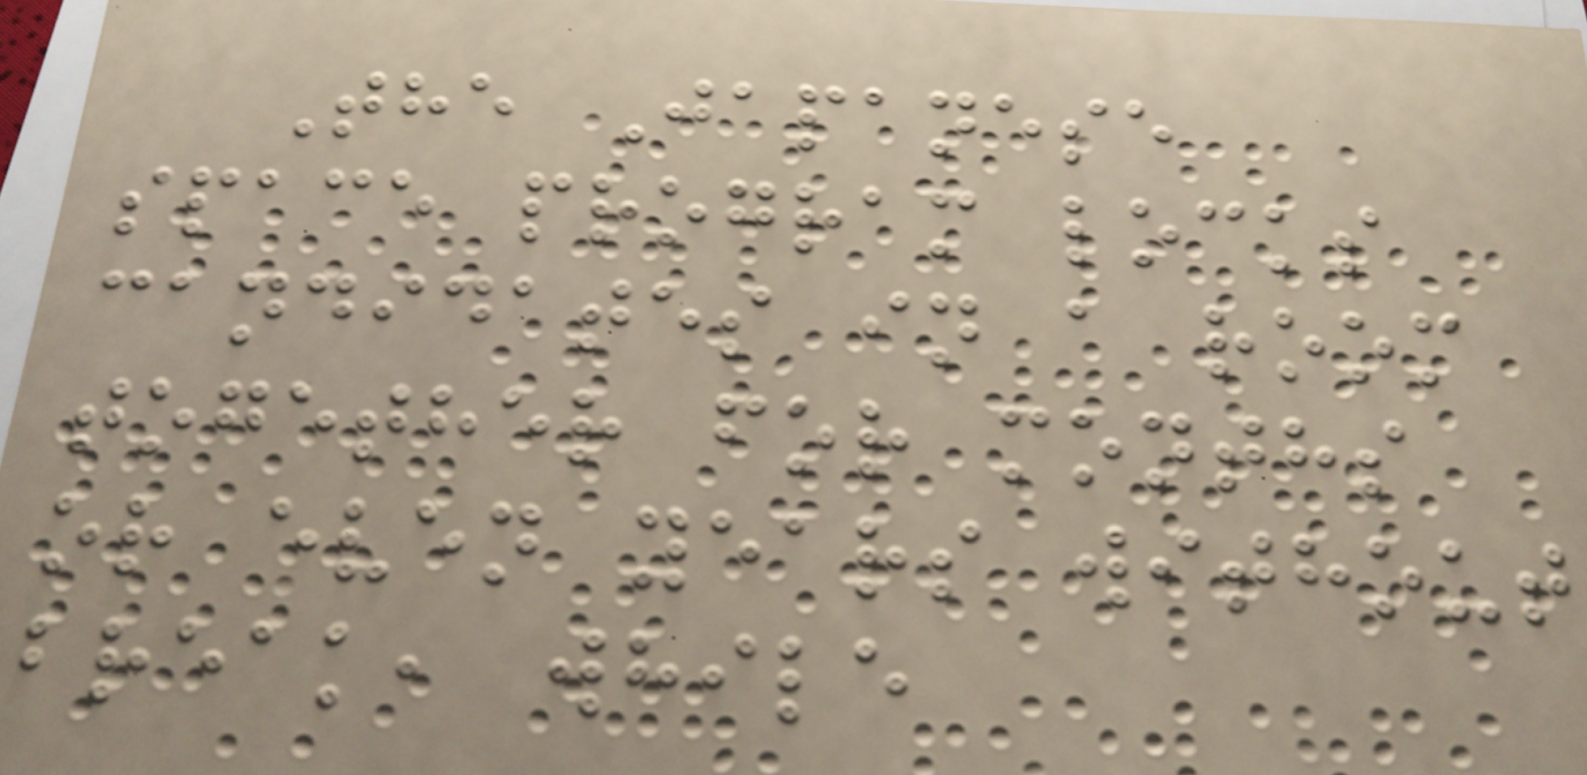The Japanese
space program locks
candidates in a room
together for months
or even years without
break, while
